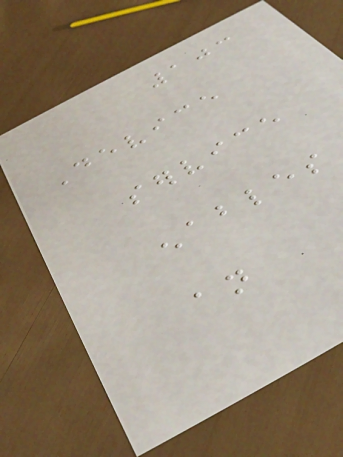103
Device
service
enables
an
